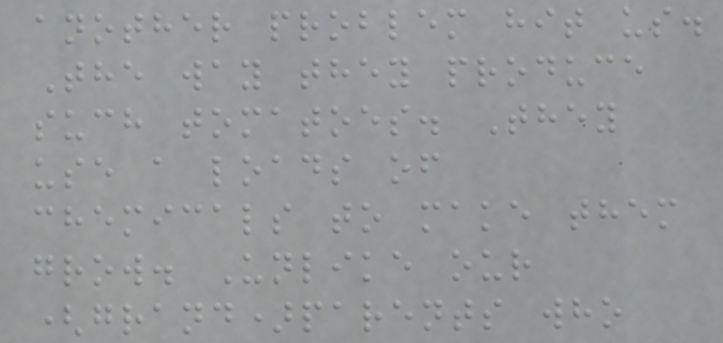another problem hit us.
The way they produce
such tomatoes. They
use a loads of
chemicals to make them
grow. Unlike our
(grand)parents who
